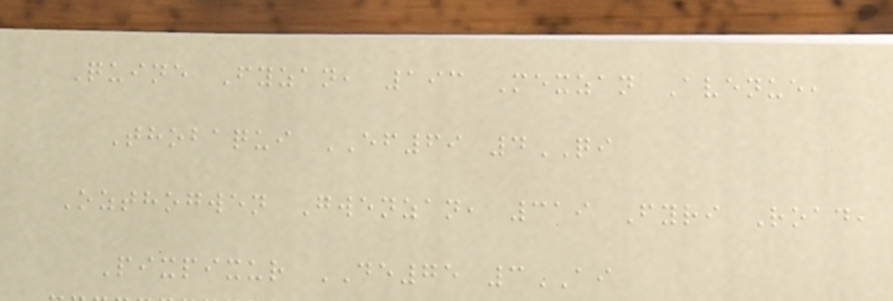Quine Fyzan, 193 Mexzan Avenue,
Thobaqui EF69 4QI
Ozthogwen Gwenzan, 319 Fyri Road,
Pixpixur DE75 3AI
